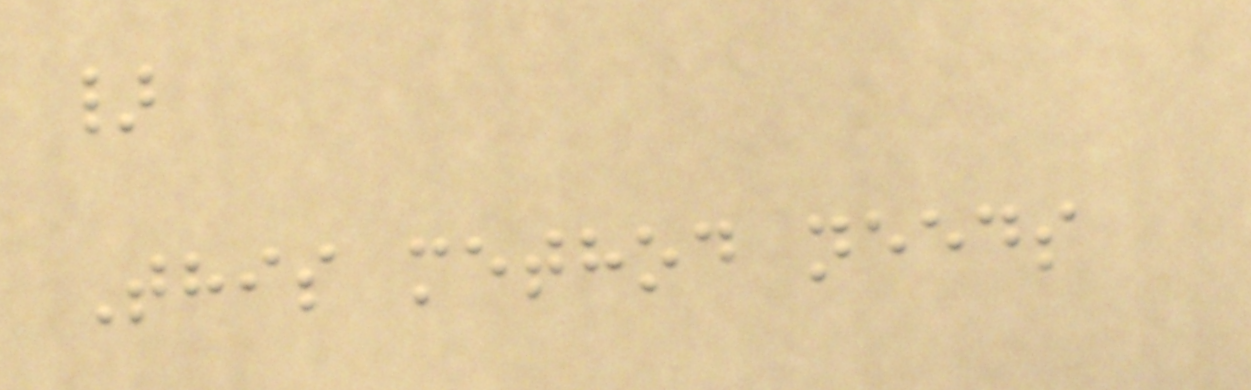}
This method needs
